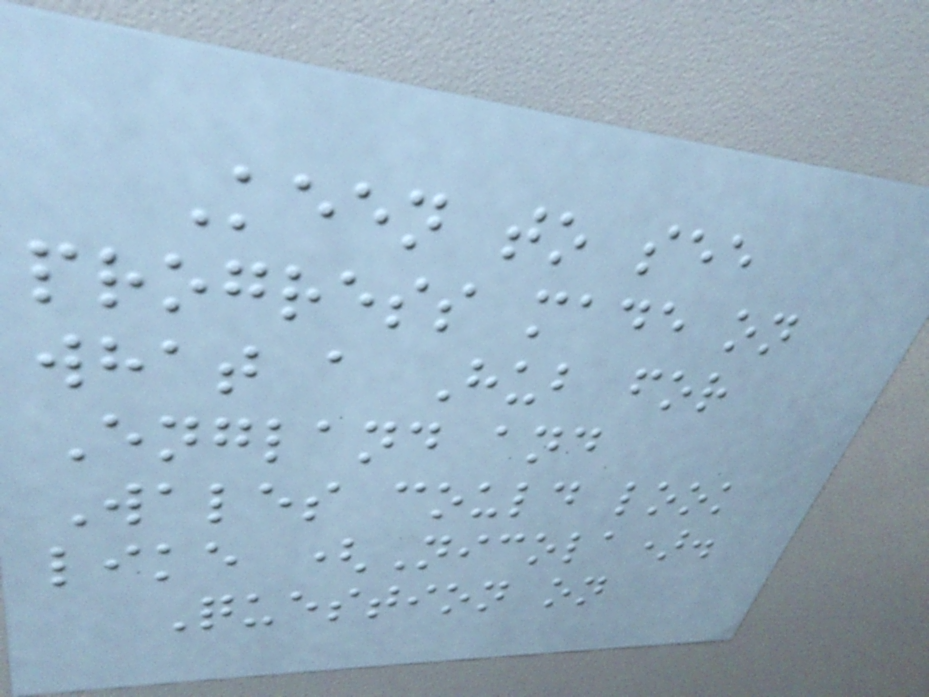Keen to see
progress made on
what a Hub for
England and
Wales could look
like (Nicola).
Question on
